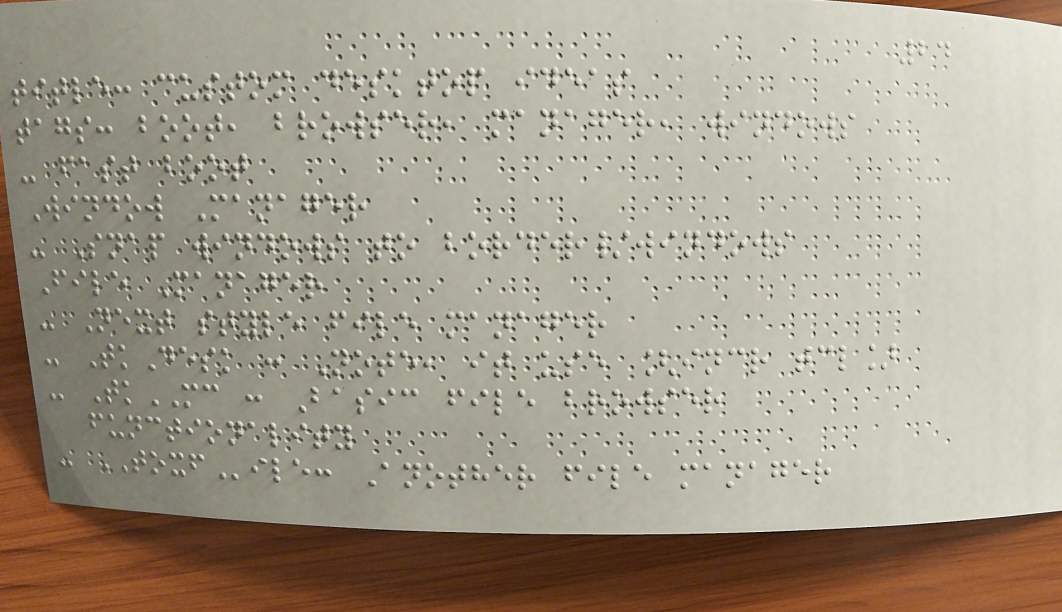24
title: custom desktop ideas
tags: boot, browser, manager, windows
- fast boot
Window Manager
- Snap windows to border/windows
File Manager
- Next style file manager
- TkDesk : Note, it use [incr tcl]
- TkMC : Basic file browser
functionality
- TOXFile: Another file manager
